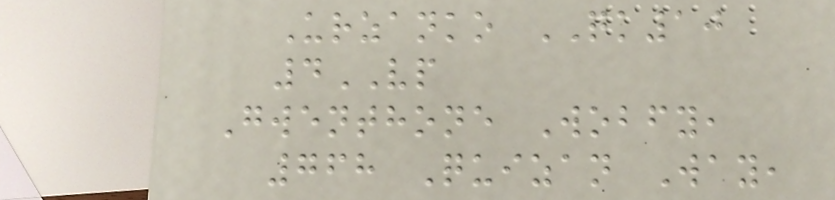Urzanko QK10
4VP
Gwenthone Wobfy,
768 Quizan Way,
